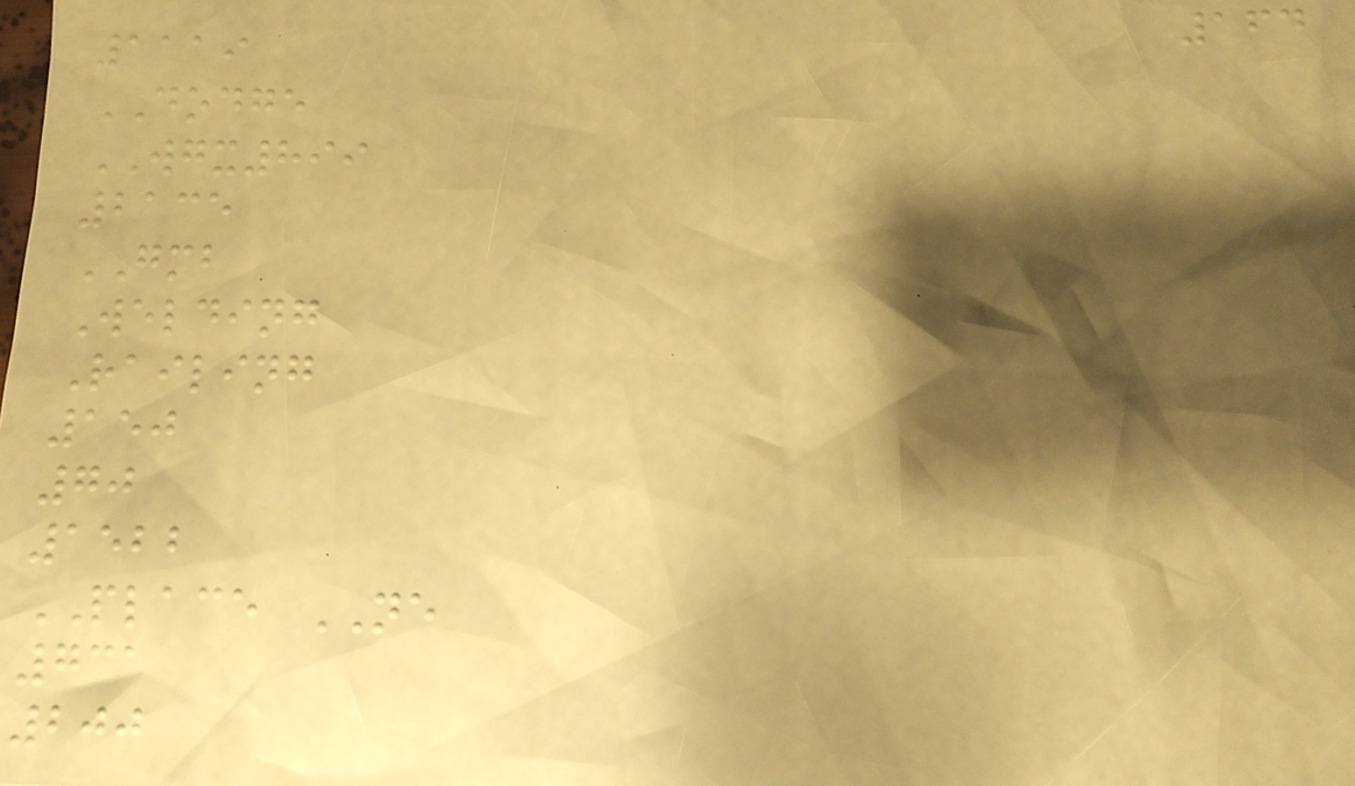164
1119
DODGE
WGX899
2135
GMB
Welding
Railing
150
70
1522
PLACE NE
731
200
